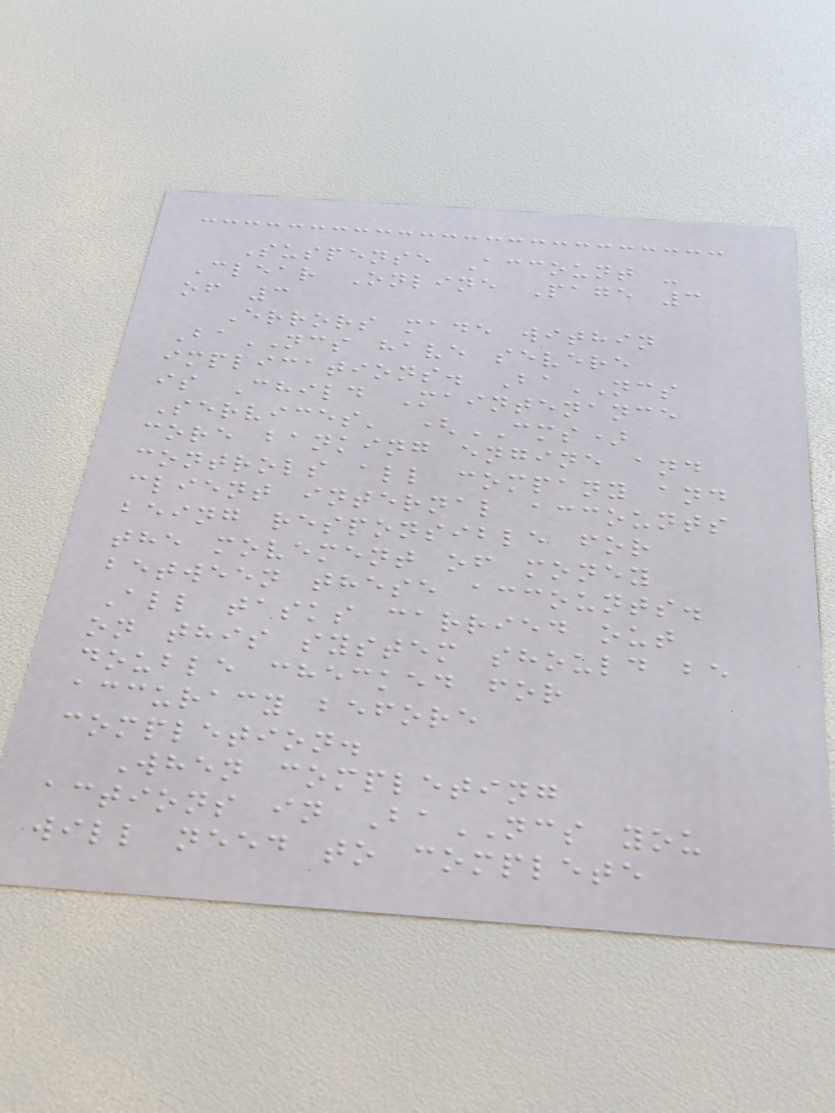Suspense Account -
Clear Online Page 3
of 3
Errors made within
BaNCS have severe
implications. BaNCS
is Child Maintenance
Services' (CMS)
core banking engine and
controls all company and
client internal accounts
being responsible for
the movement of money
between these accounts.
All tasks carried out
on this system should be
double checked for
accuracy before
completion.
When completing
actions in BaNCS you
will need to complete
